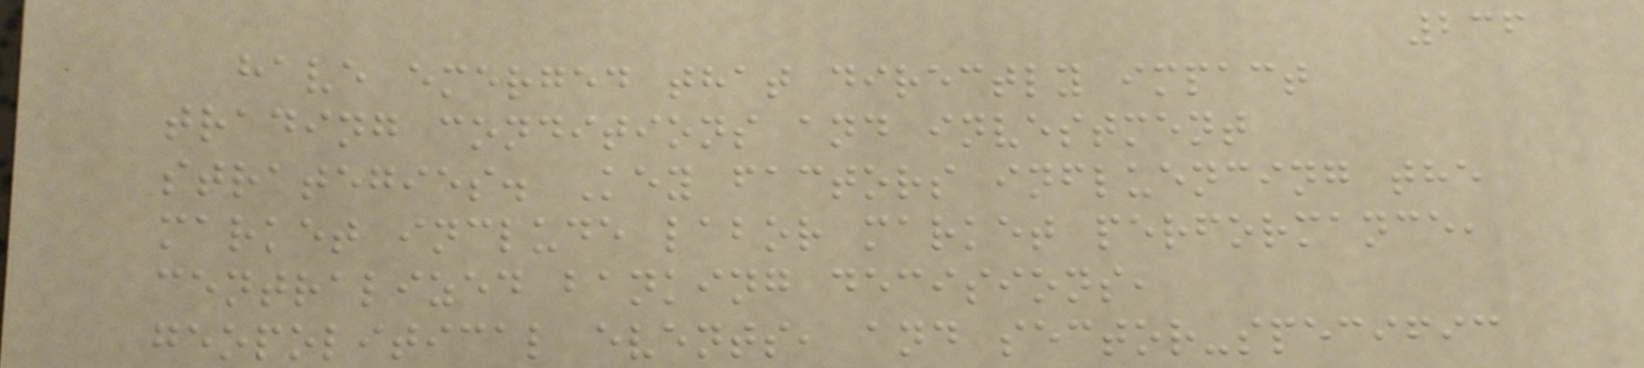236
have emerged that directly impact
trading conditions and investment
strategies. Key factors influencing the
market include labor market performance,
centralized banking decisions,
geopolitical events, and sector-specific
